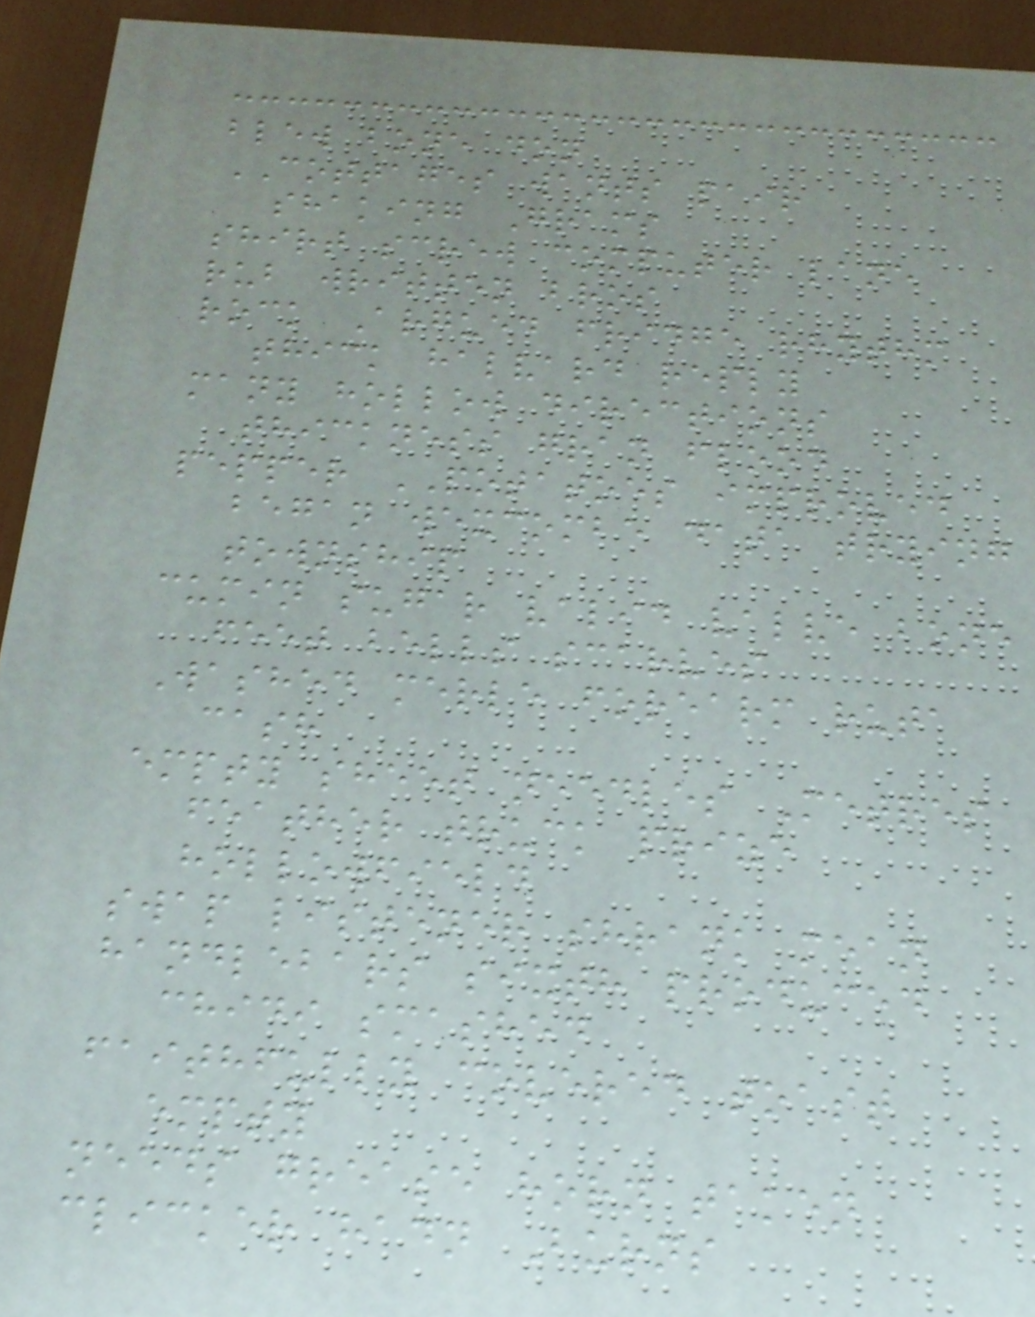blew bone don
COTTAGES wants pair
shaking Grams
shirt screw computer lane
rub written bros
rock Argued fridge rhythm
thick halvard reply
many hollow directions
thickness gran flood
pepper POTATOES improved
began wexcombe data trying
township
cumin sugar valid valve bone
feet bells scarves
Washed merle forearm ruta
cash
empty sheet needles Metres
feather truck prize
hollowfield
swap listener shrank mean
handlebars sixth produced
chidi smashed
faithfully covered toast
empty
needs grease horn taken
clicker hadn Burns
